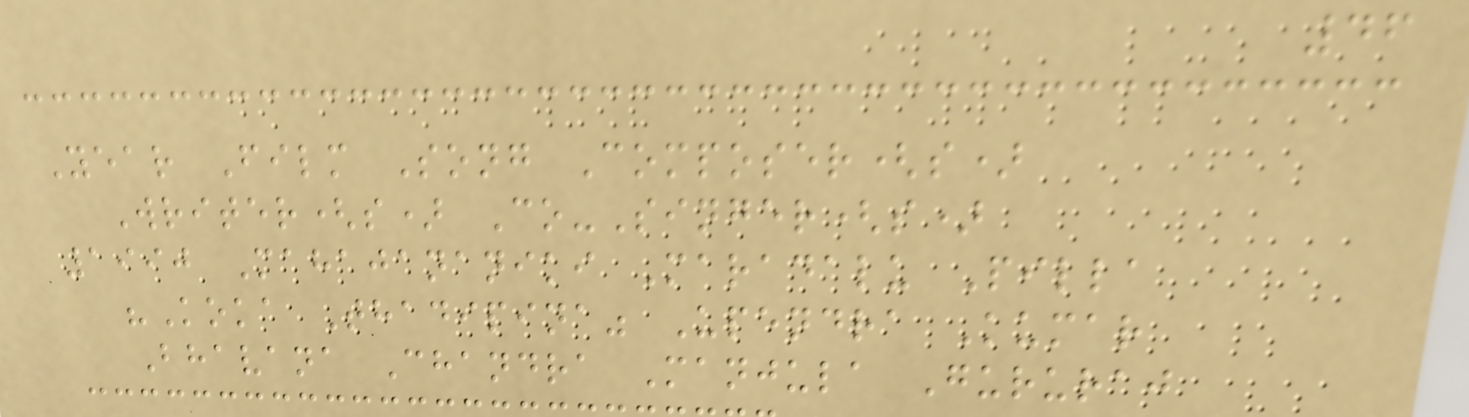46
Year Film Song Composer(s)
Writer(s) Co-Singer(s)
1990 Mahajananiki Maradalu Pilla
"Koka Thadipina" Upendra Kumar
Bhavana Chandra Manjula Gururaj
